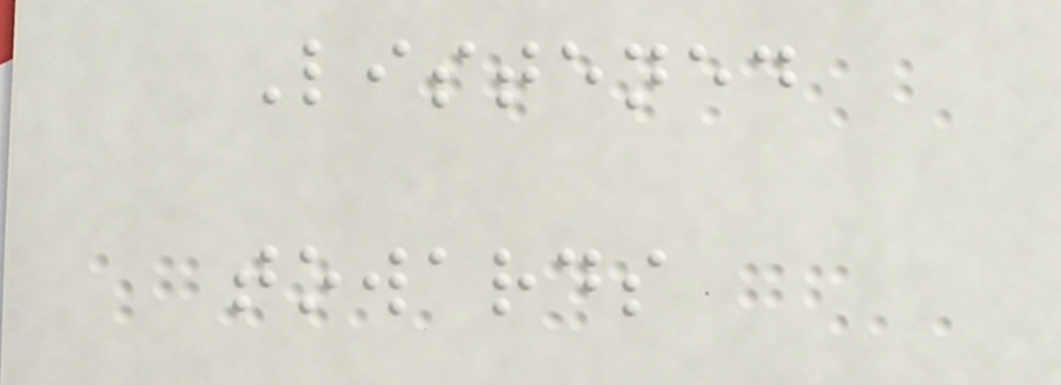Listened
towards
